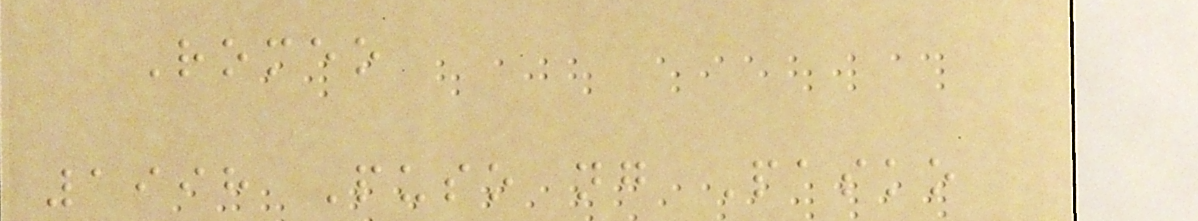Romeo
1998 Puso ng Pasko
